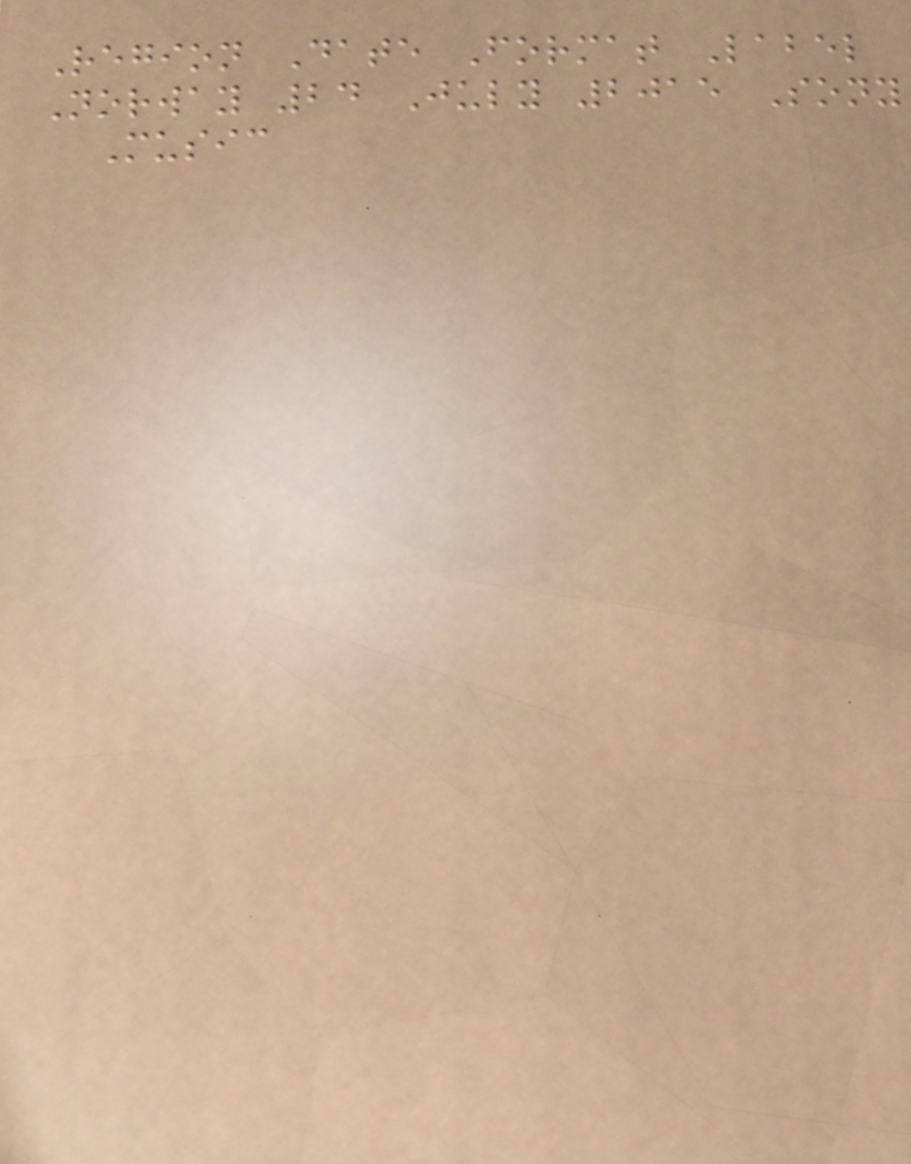Region Date Format Label
Norway 24 July 2015 Sony
Music
